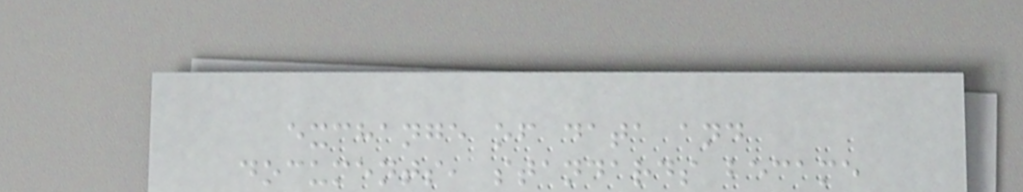exchange of data and
documents, standards became
